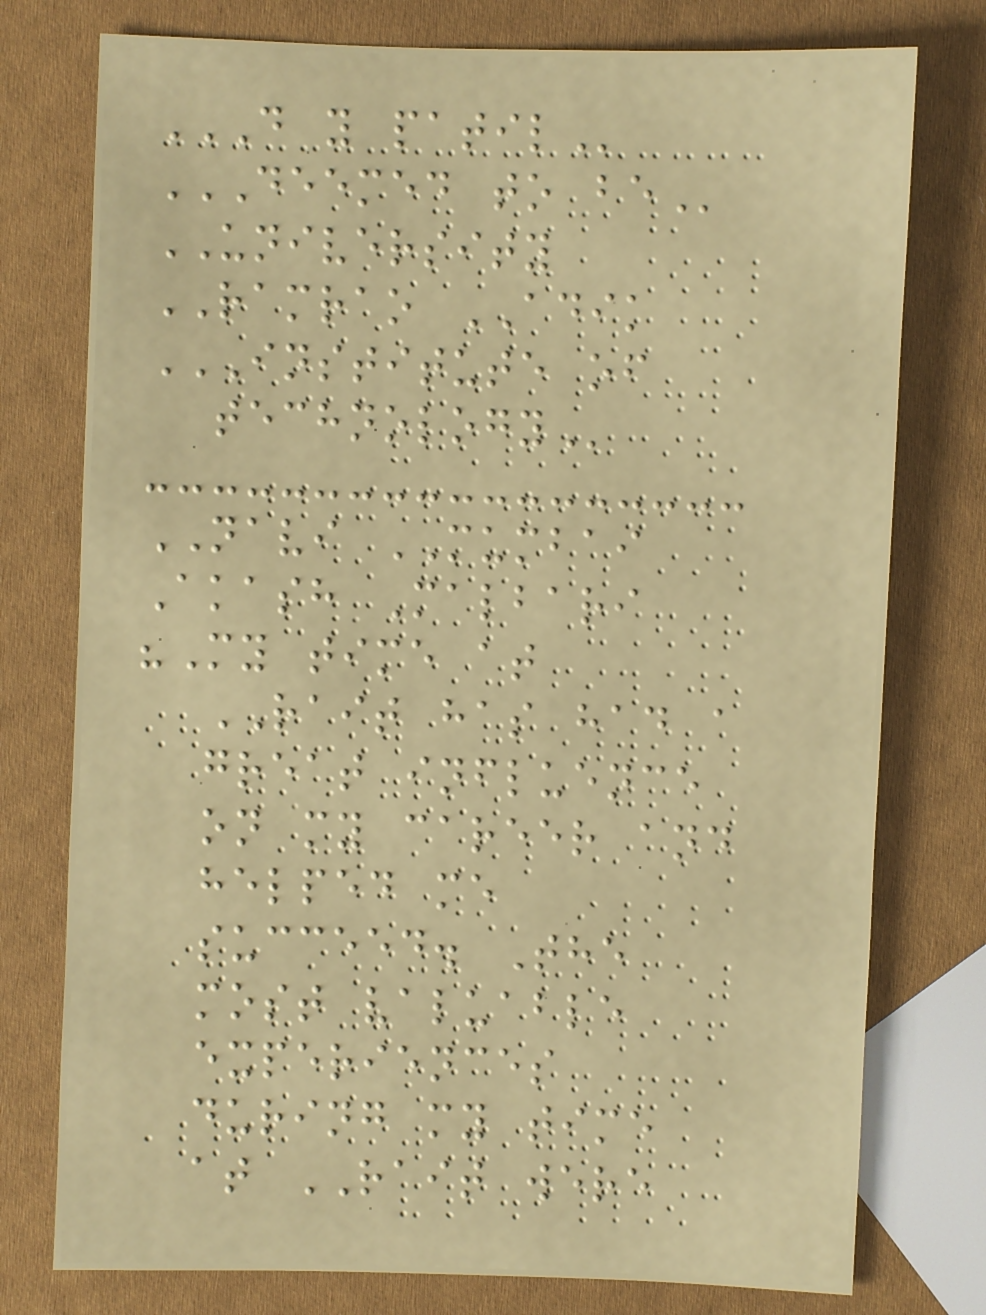D Y PATIL
DEEMED TO BE
UNIVERSITY
RAMRAO ADIK
INSTITUTE OF
TECHNOLOGY
NAVI MUMBAI
Akash Malbari
"My time at
RAIT has had a
great influence
on my career and
helped me
succeed. The
most valuable
experiences
during my time
at RAIT were
